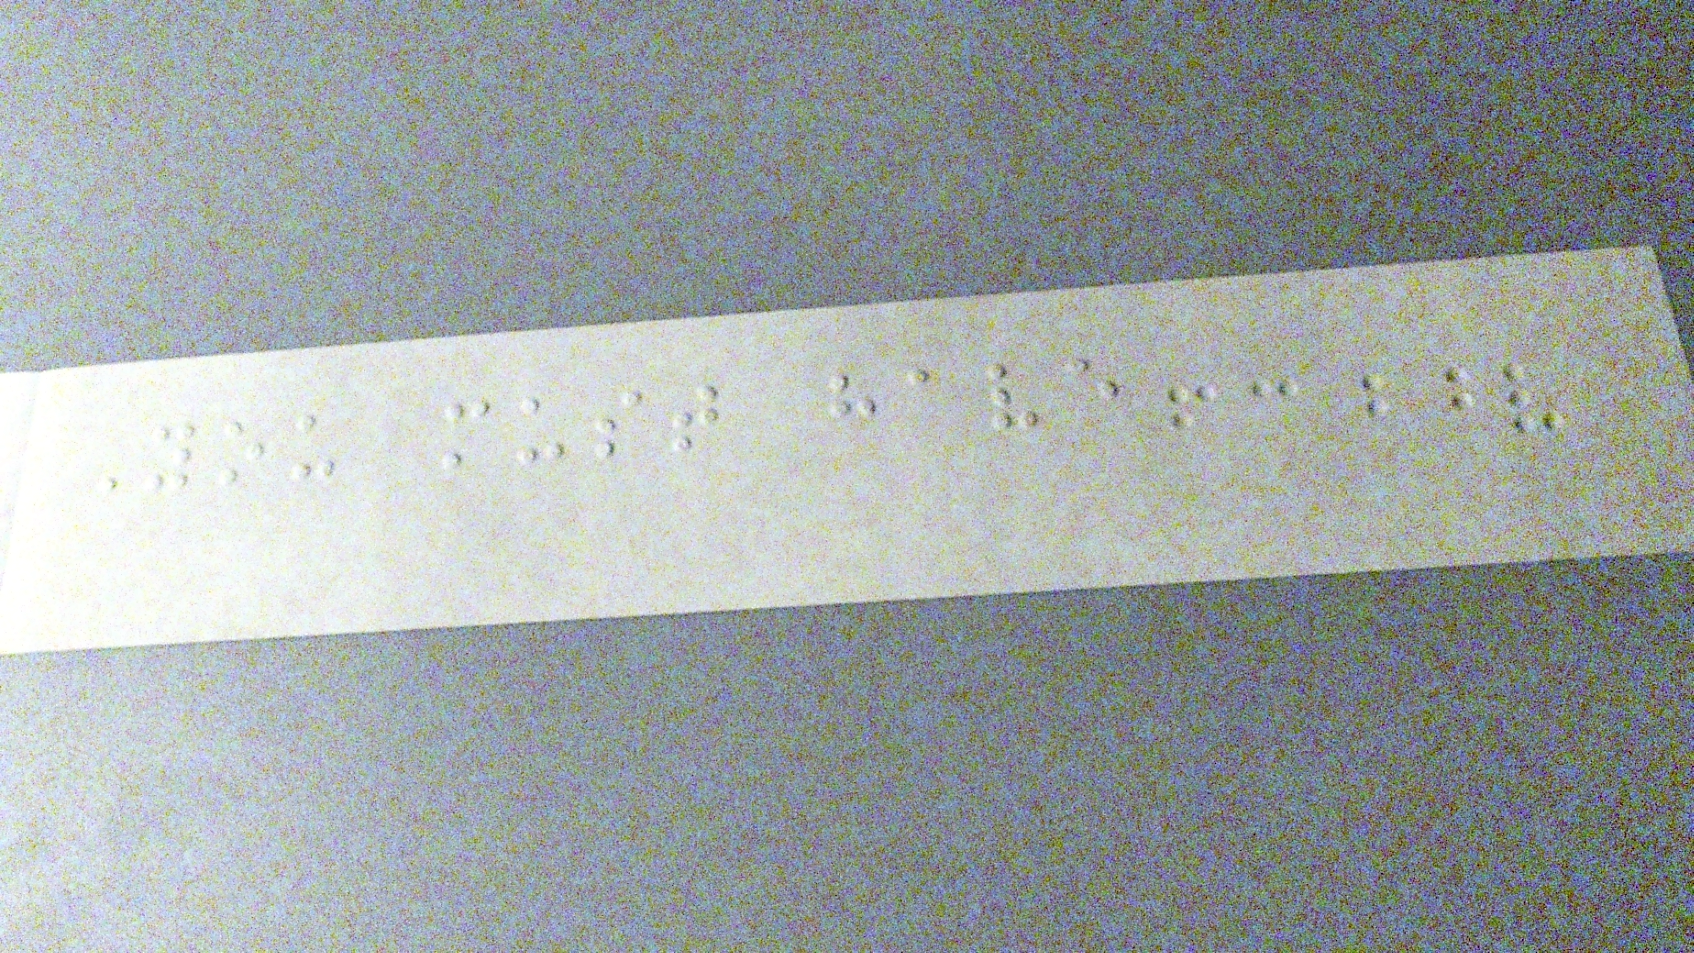You must have
